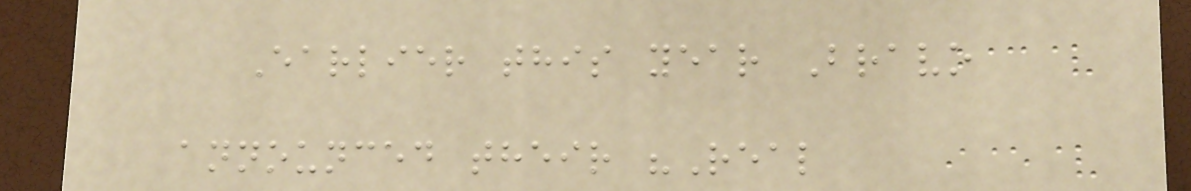Earlier this year Bravo
announced their "Real
